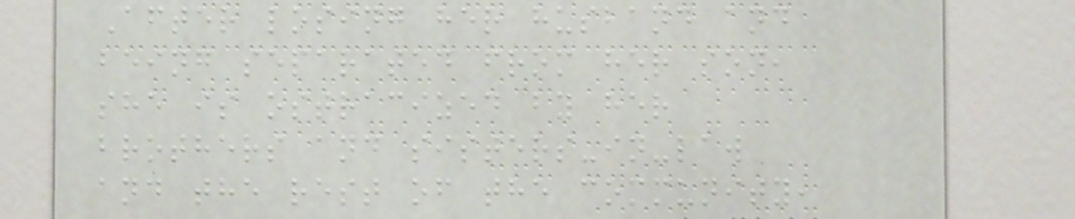After losing her husband and
being separated from her son,
she is ostracized by her
brothers and sisters-in-law
and the rest of the community,
